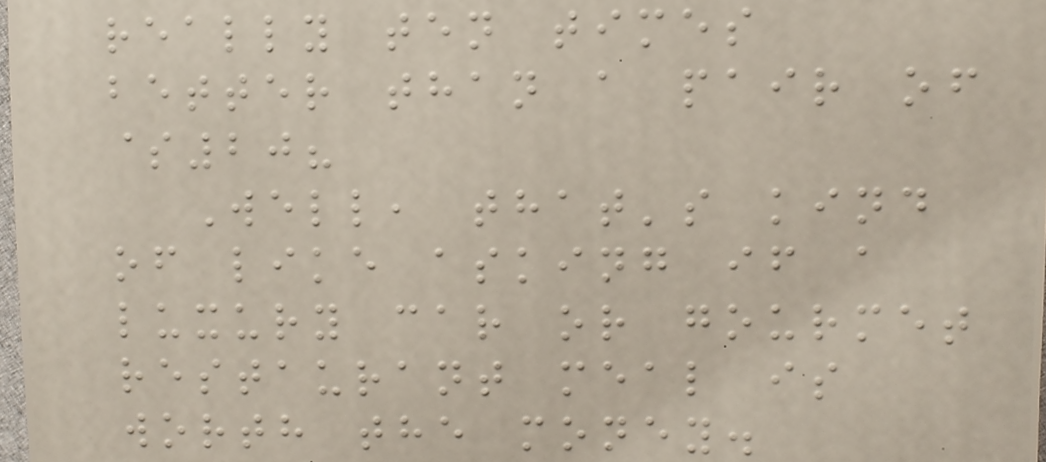really ten times
better than a pair of
$20?
Well, that's kind
of like asking if a
luxury car or gourmet
restaurant meal is
worth the money.
